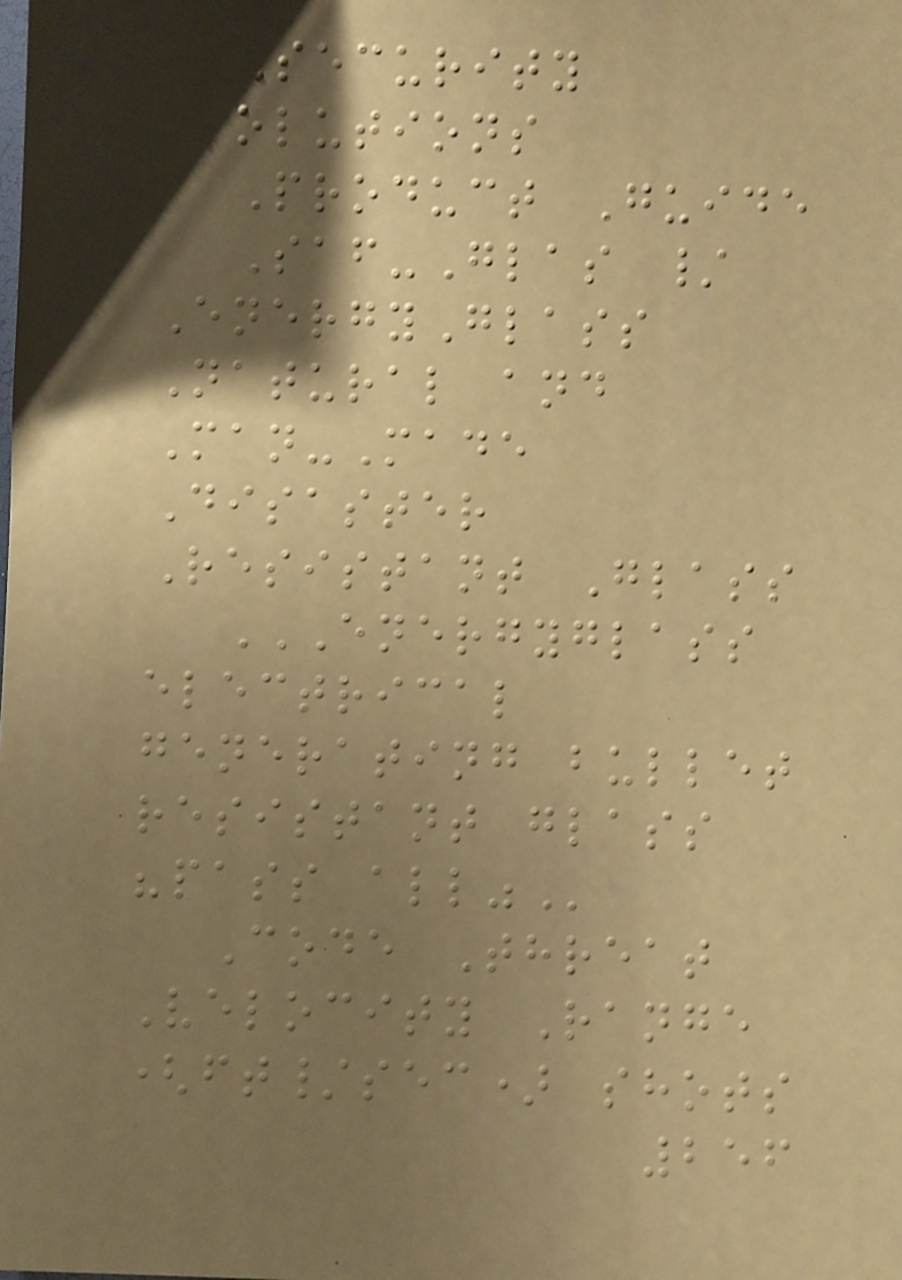Security
Solutions
Product Guide
Saf-Glas /
EnergyGlass
Natural and
Man-Made
Disaster
Resistant Glass
ENERGYGLASS
ELECTRICAL
GENERATING BULLET
RESISTANT GLASS
"PASS ALL"
Code Threat
Velocity Range
(ft/sec) shots
256
